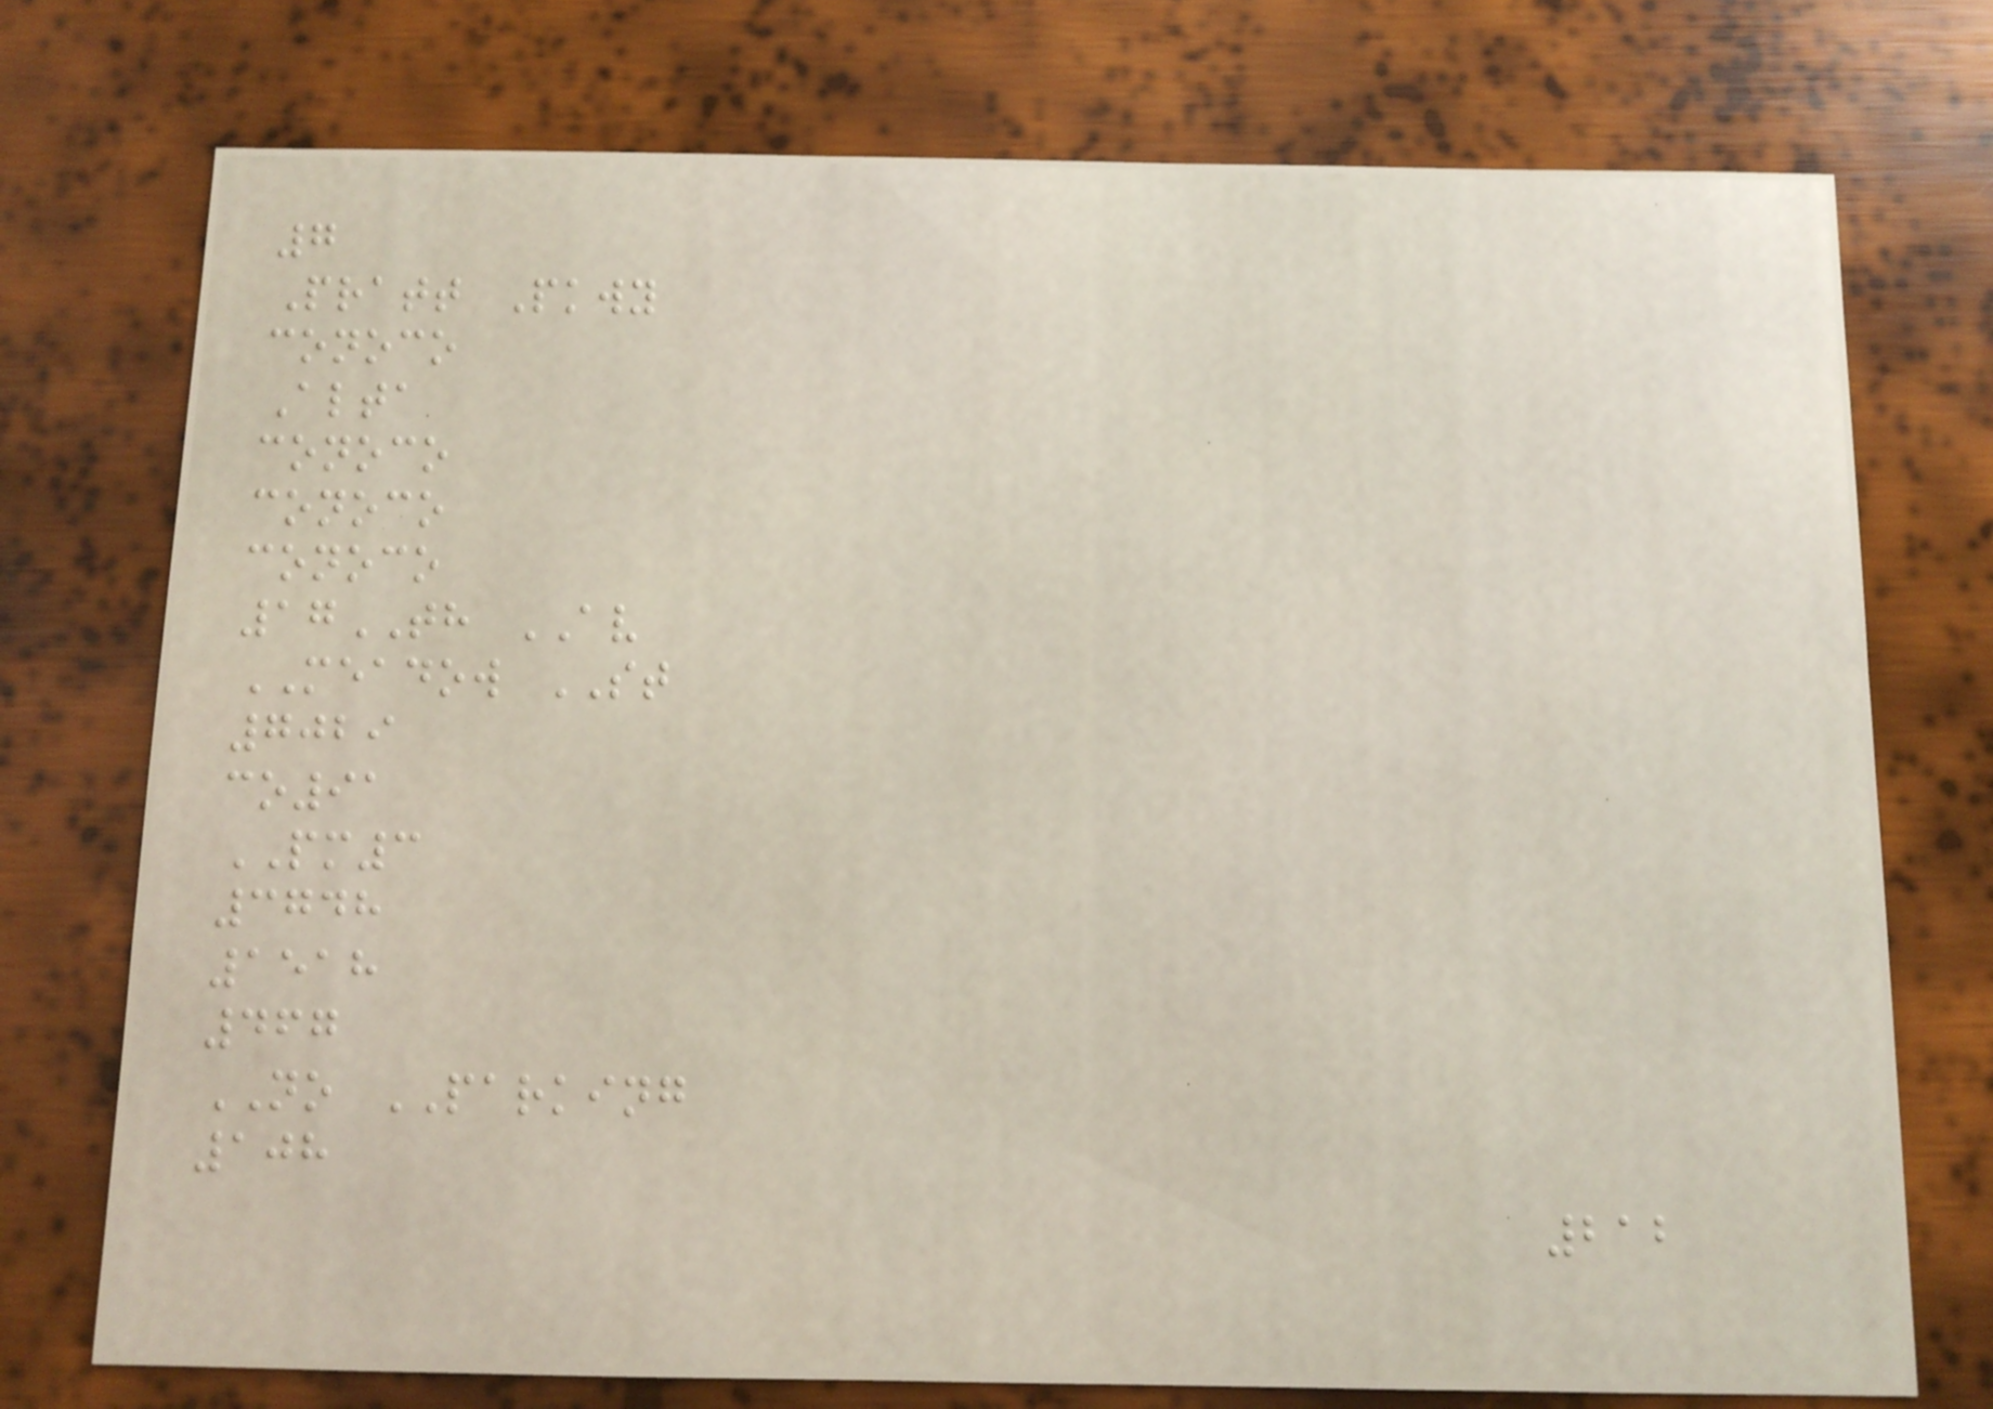7
Pratt Pkwy
conoco
Alta
conoco
conoco
conoco
17TH AV
MEADOW ST
7029
co91
PM3
3748
1518
467
NO PARKING
108
212
